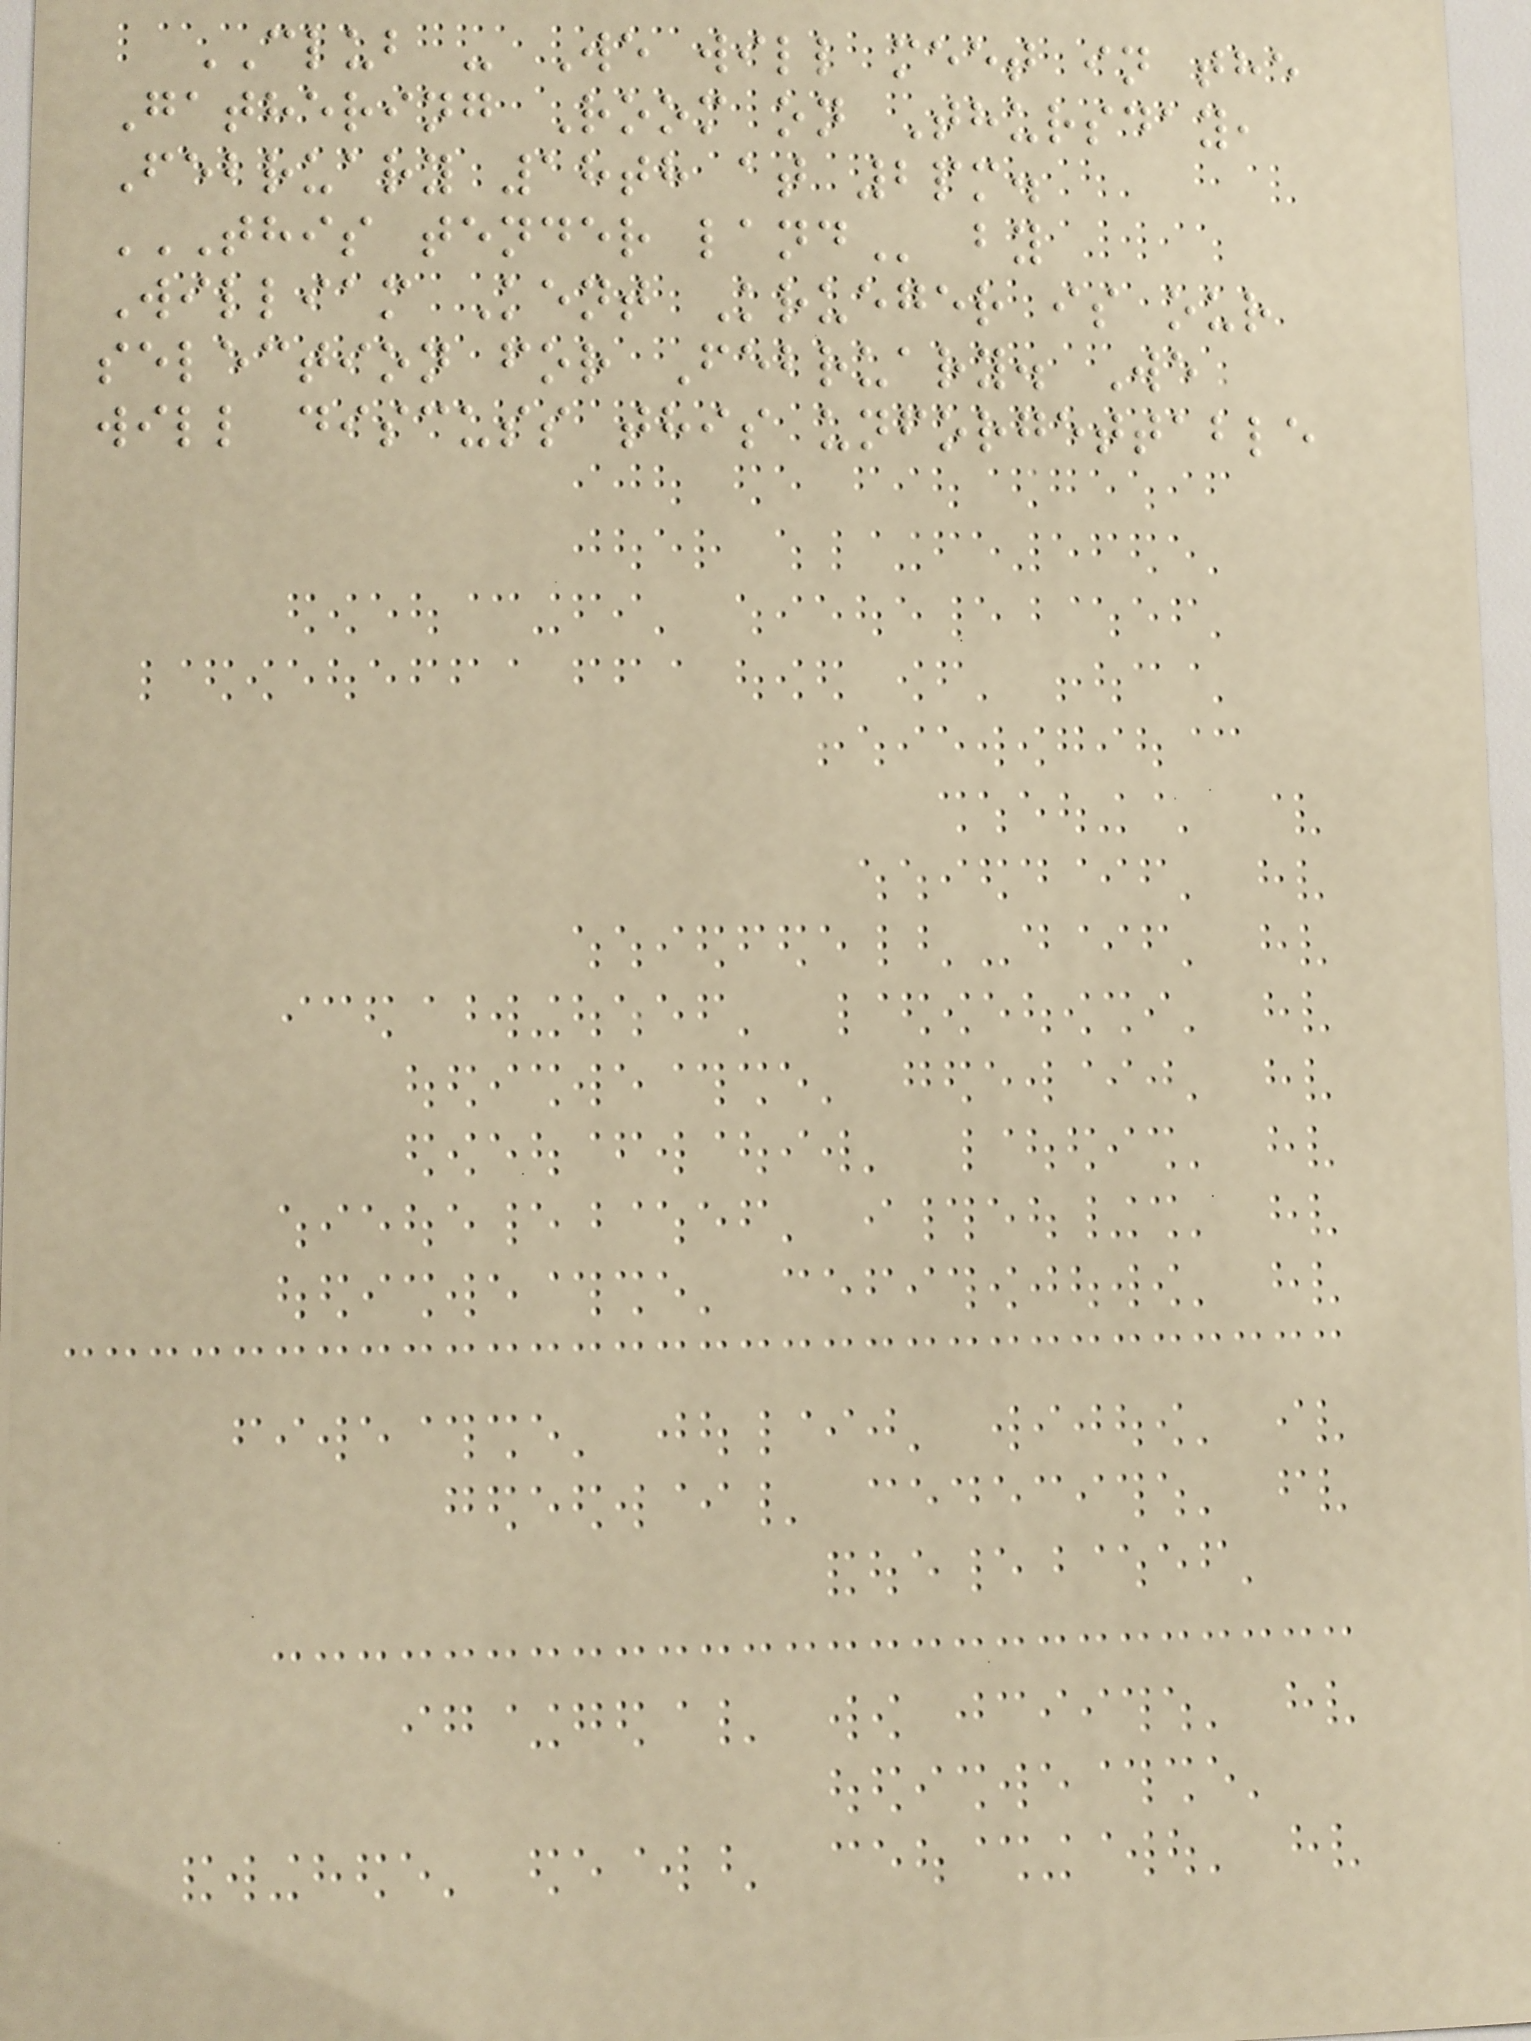CLUB - We will meet in the
Gathering Room on Thursday,
February 18th at 2pm.
THIS TENDER LAND by
William Kent Krueger is our
selection for February. We
will discuss this unforgettable
